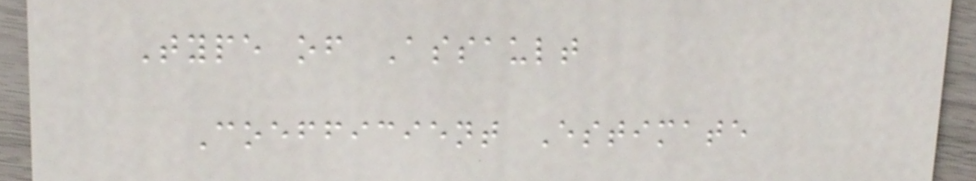Type of Assault
Coefficient Estimate
